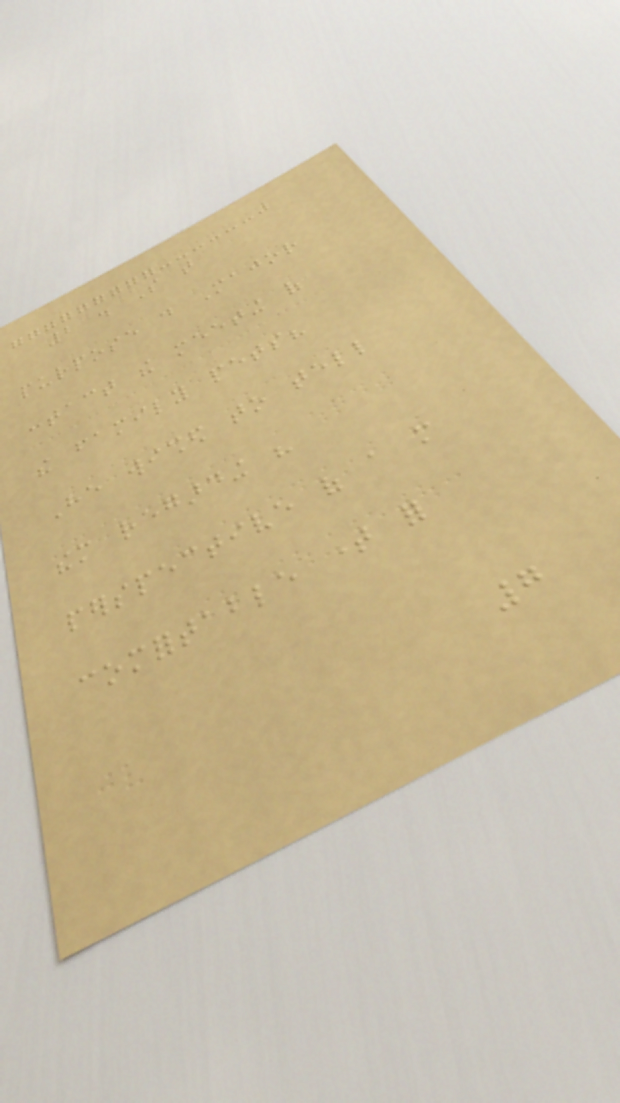2 . So that
purpose do Major
contact the meeting of
the family pets?
He wished to tell
them regarding his
perspective of a more
comfortable time for
7
